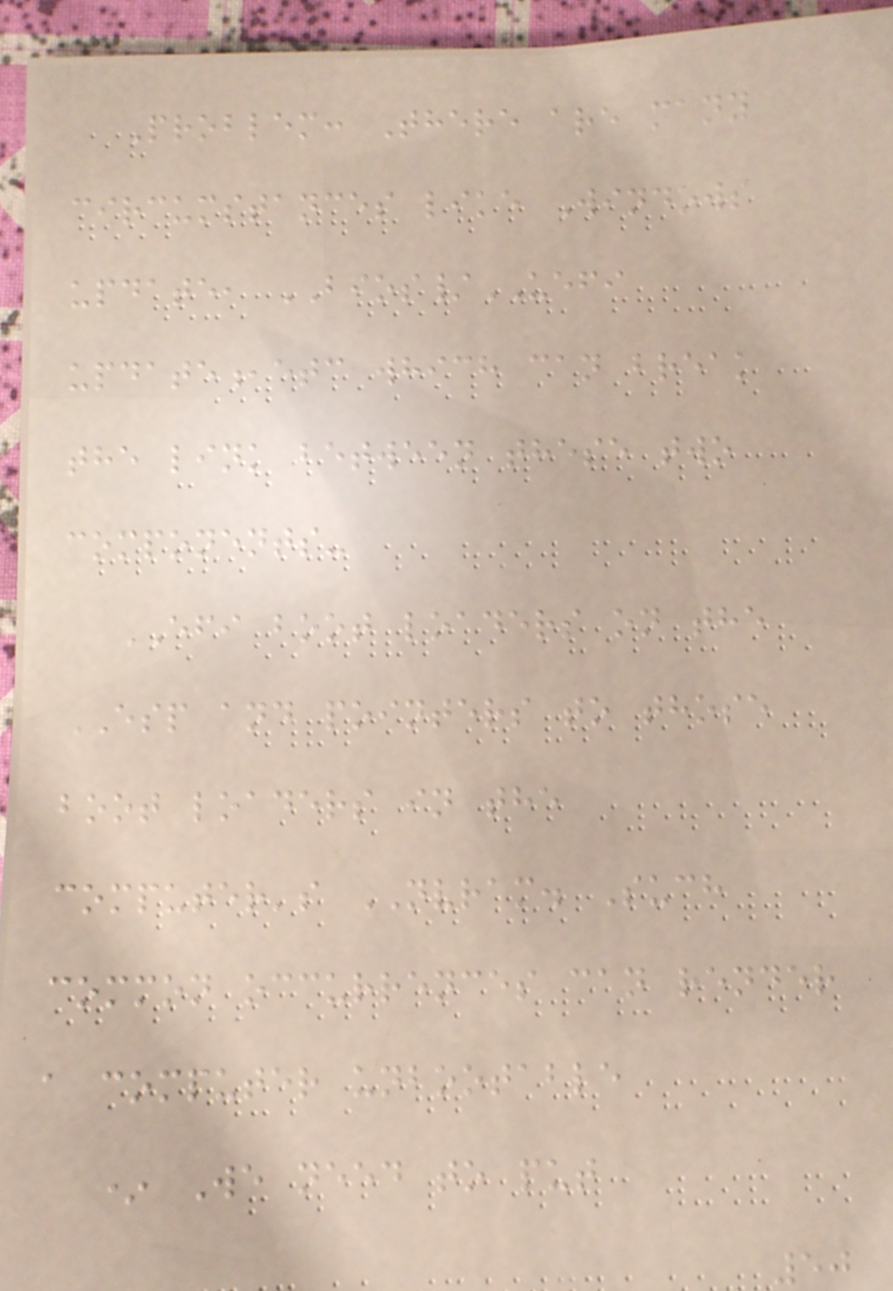Problem: There are many
circumstances like Windows
update, BIOS/UEFI
update,etc which can break
the link between these two
components-
EFI boot loaders on the
ESP and pointers to those
boot loaders in the
computer's NVRAM. Such
common occurrences can render
a computer unbootable
* We need to put
50
